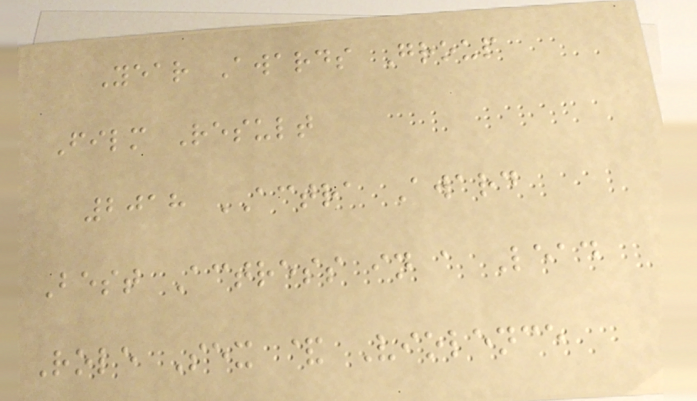Year Awards Group
Film Result
2018 ACTRA Award
Best Actress in a Lead
Role Sex & Violence
